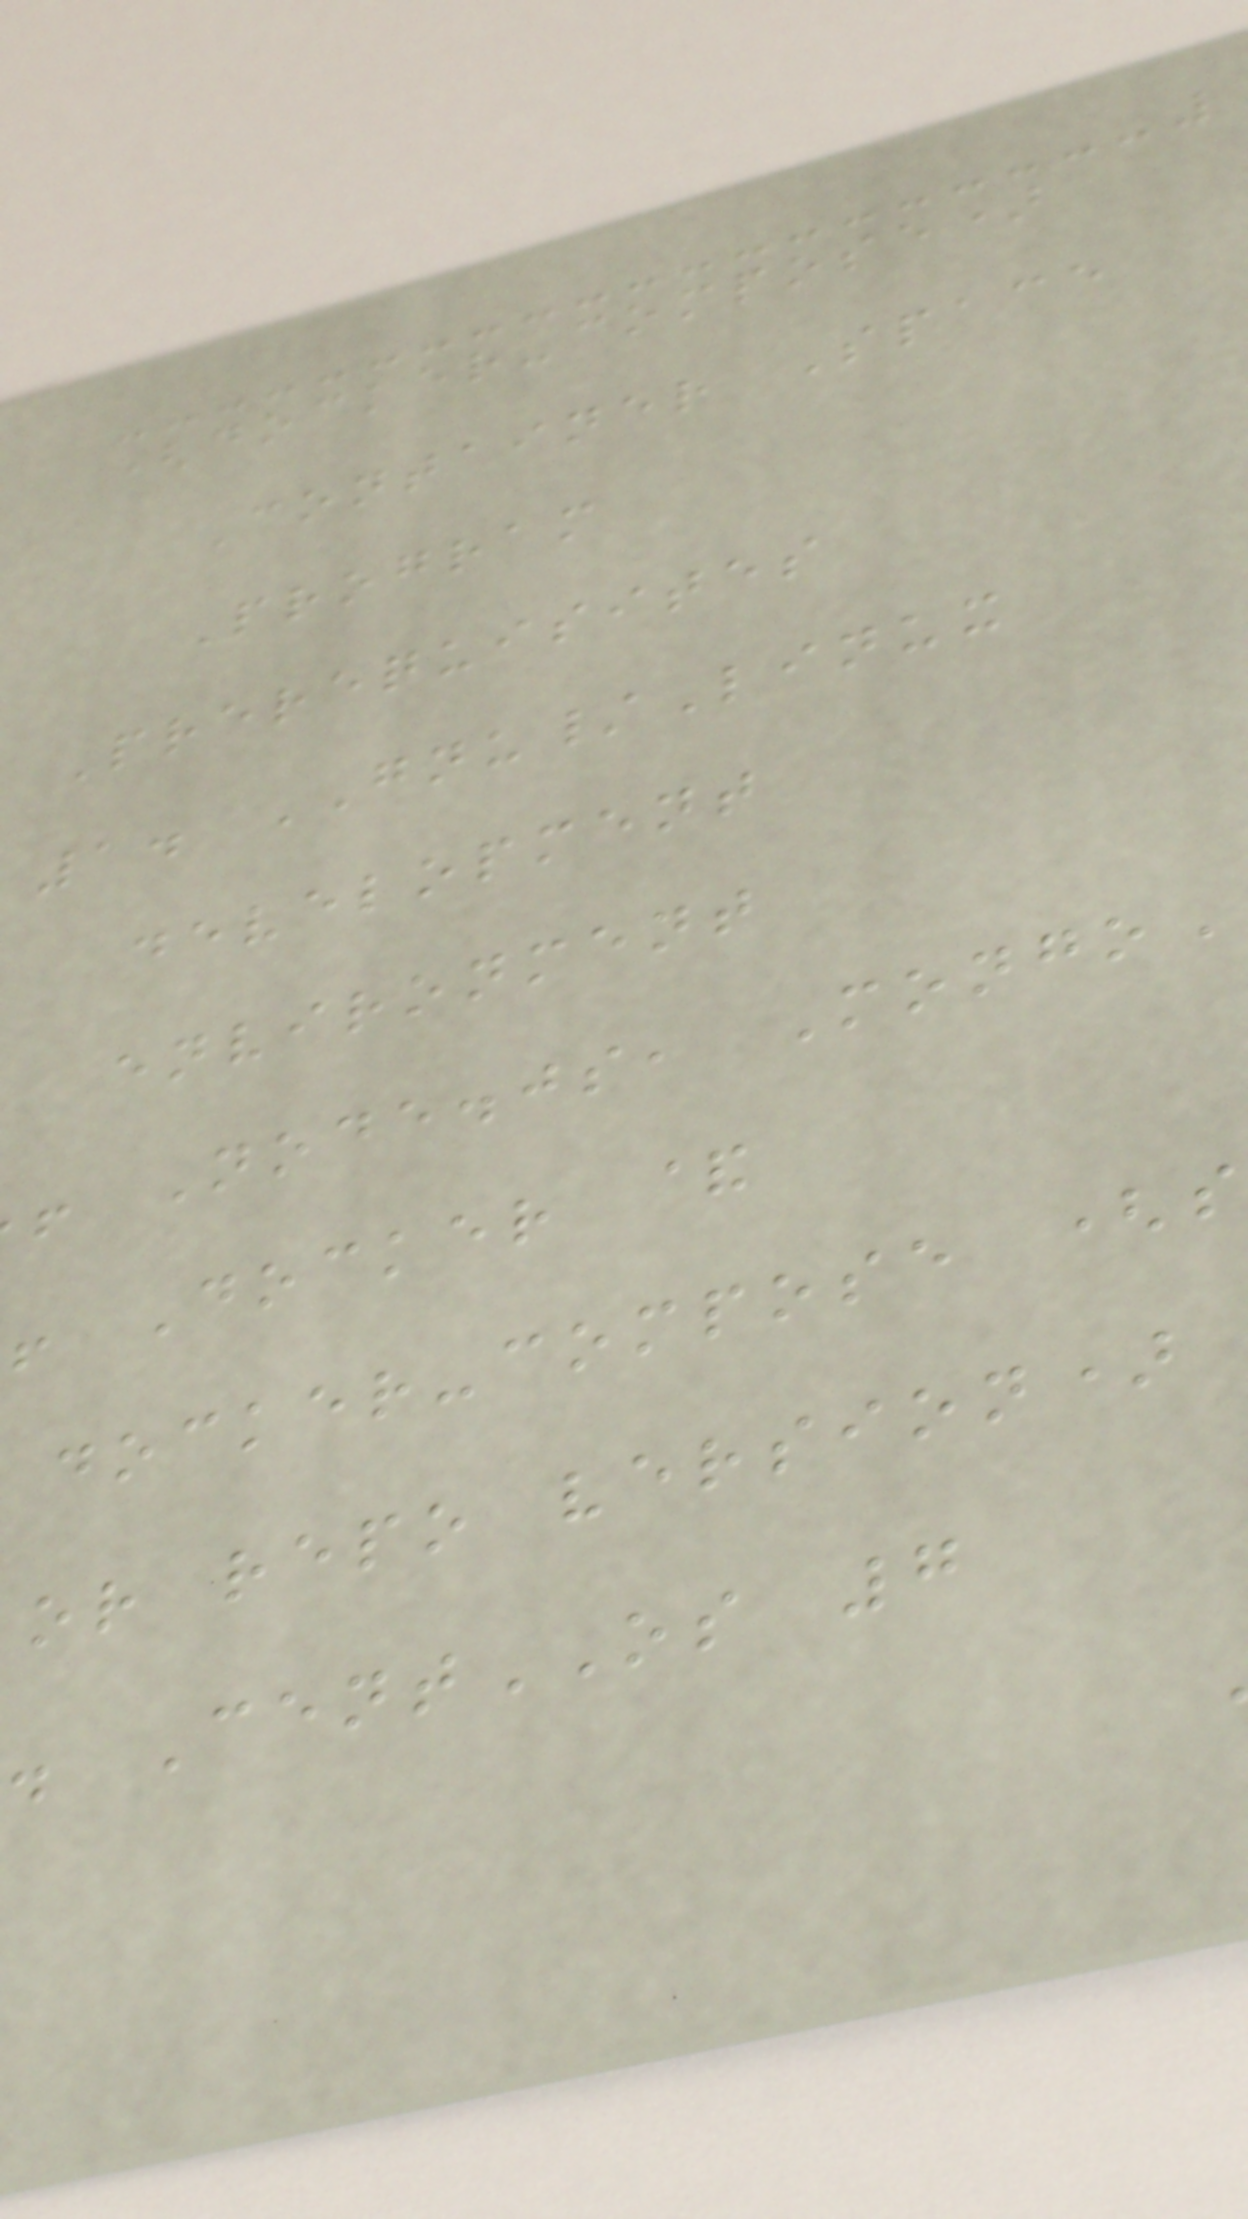(docker-compose)
Container Space
Program
Prerequisites
1. GNU/Linux
development
environment
Node.js, Mongo
Docker &
docker-compose (s
or repo version)
. CentOS 7
